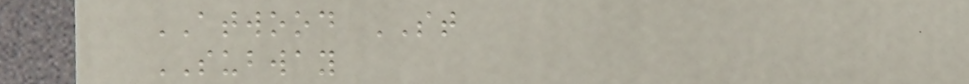ATWOOD ST
SUBWAY
